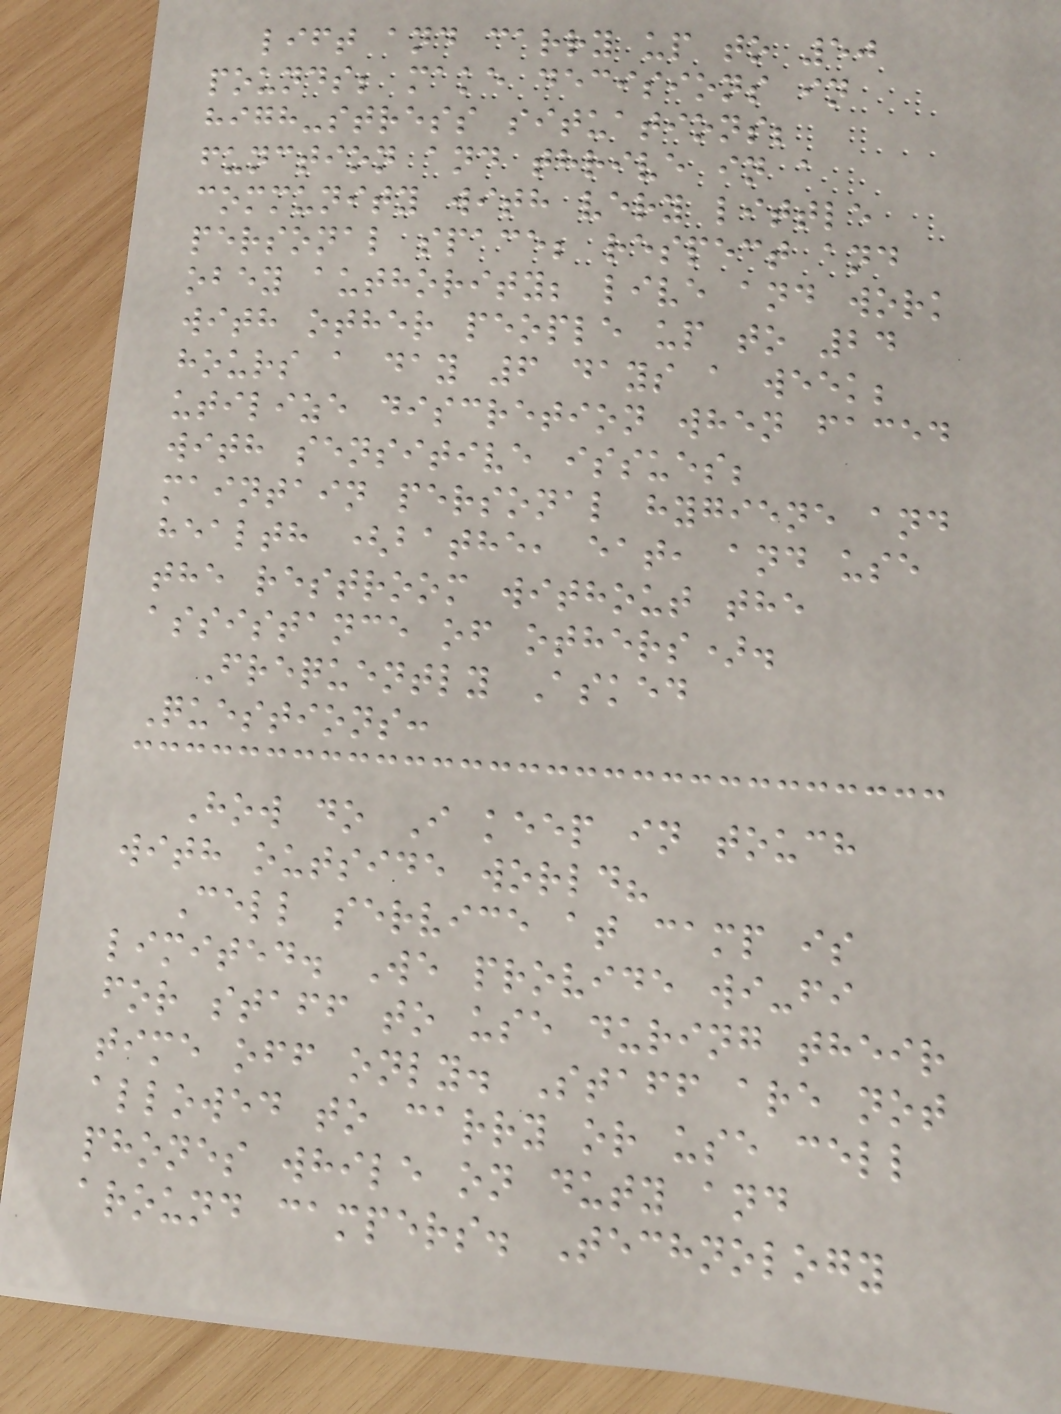lift and carry up to 50
pounds; make decisions in
high-stress situations;
function and thrive in a
community with very little
personal space; respect and
obey authority; live and work
with other people up to 24
hours a day 6 days a week;
utilize discretion when faced
with sensitive issues;
maintain personal hygiene and
health (bathe, eat, and use
the restroom without the
assistance of others).
Frequently Asked
Questions:
How do I keep in touch
with outside world?
Cell service at camp is
limited. We provide wi-fi
for staff to use during their
time off only. Staff are not
allowed to carry or use cell
phones while on duty and
around campers. Technology
